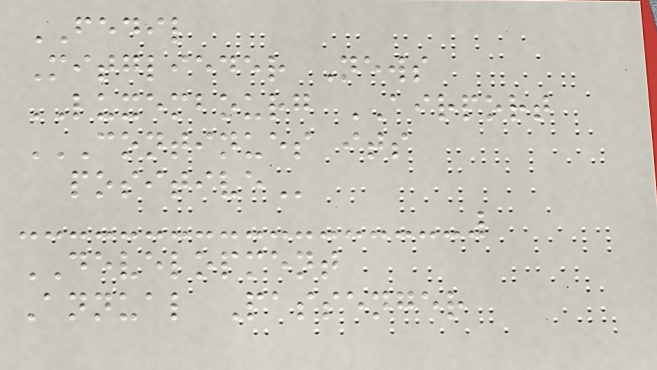FEDIL
Mitglieder News
LUXEMBOURG AIRPORT
CONTINUES ITS
POSITIVE
DEVELOPMENT
Annual Passenger
